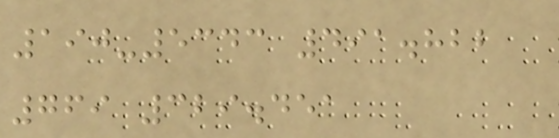190-5343 491.822
769 329.451
